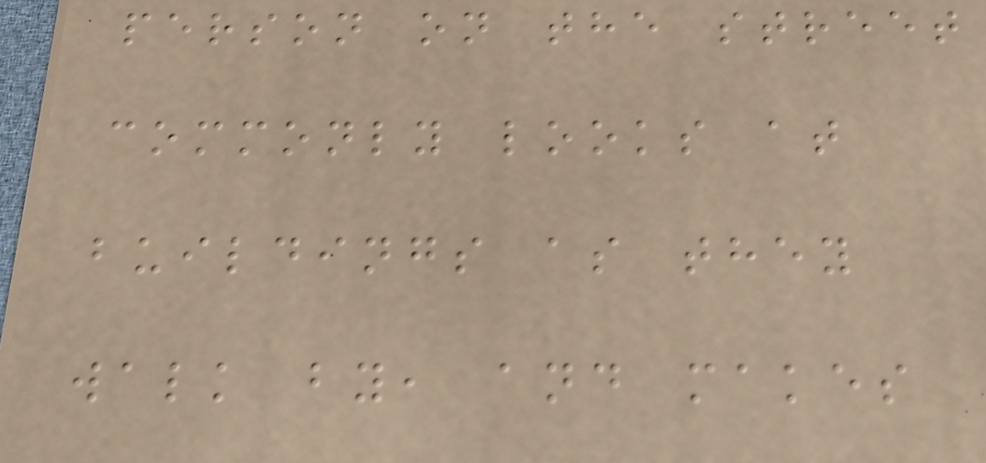person on the street
commonly looks at
buildings as they
walk by, and makes
